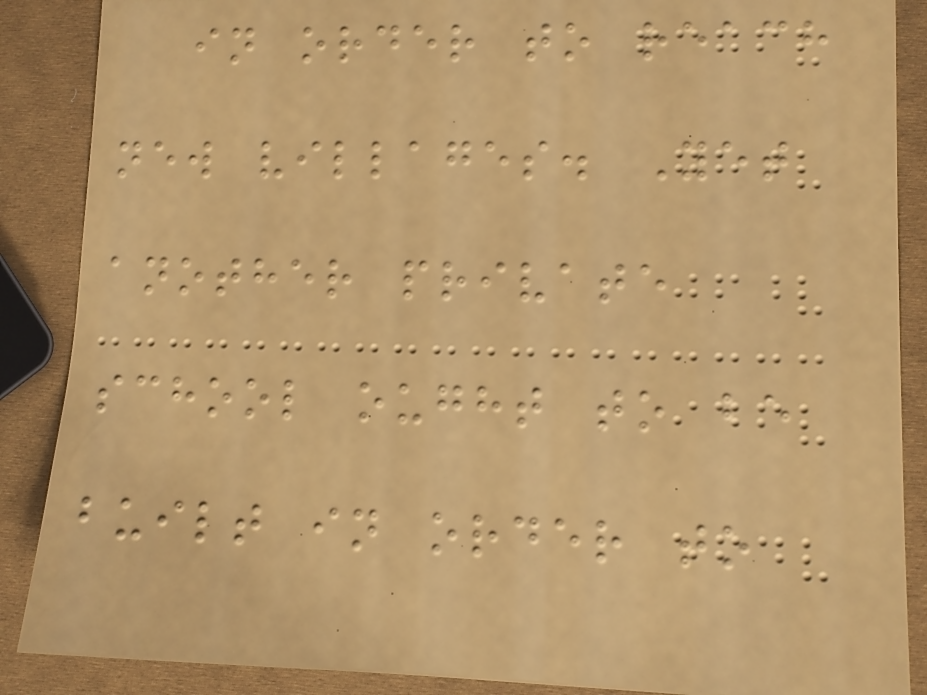in order to reach
new villages. Yet
another private
school ought to be
built in order to
